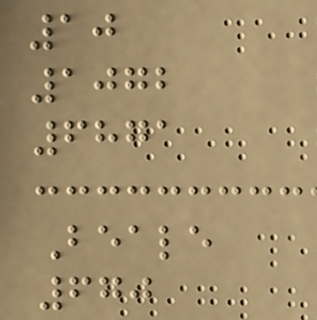10
1072
6871
Beale
670
